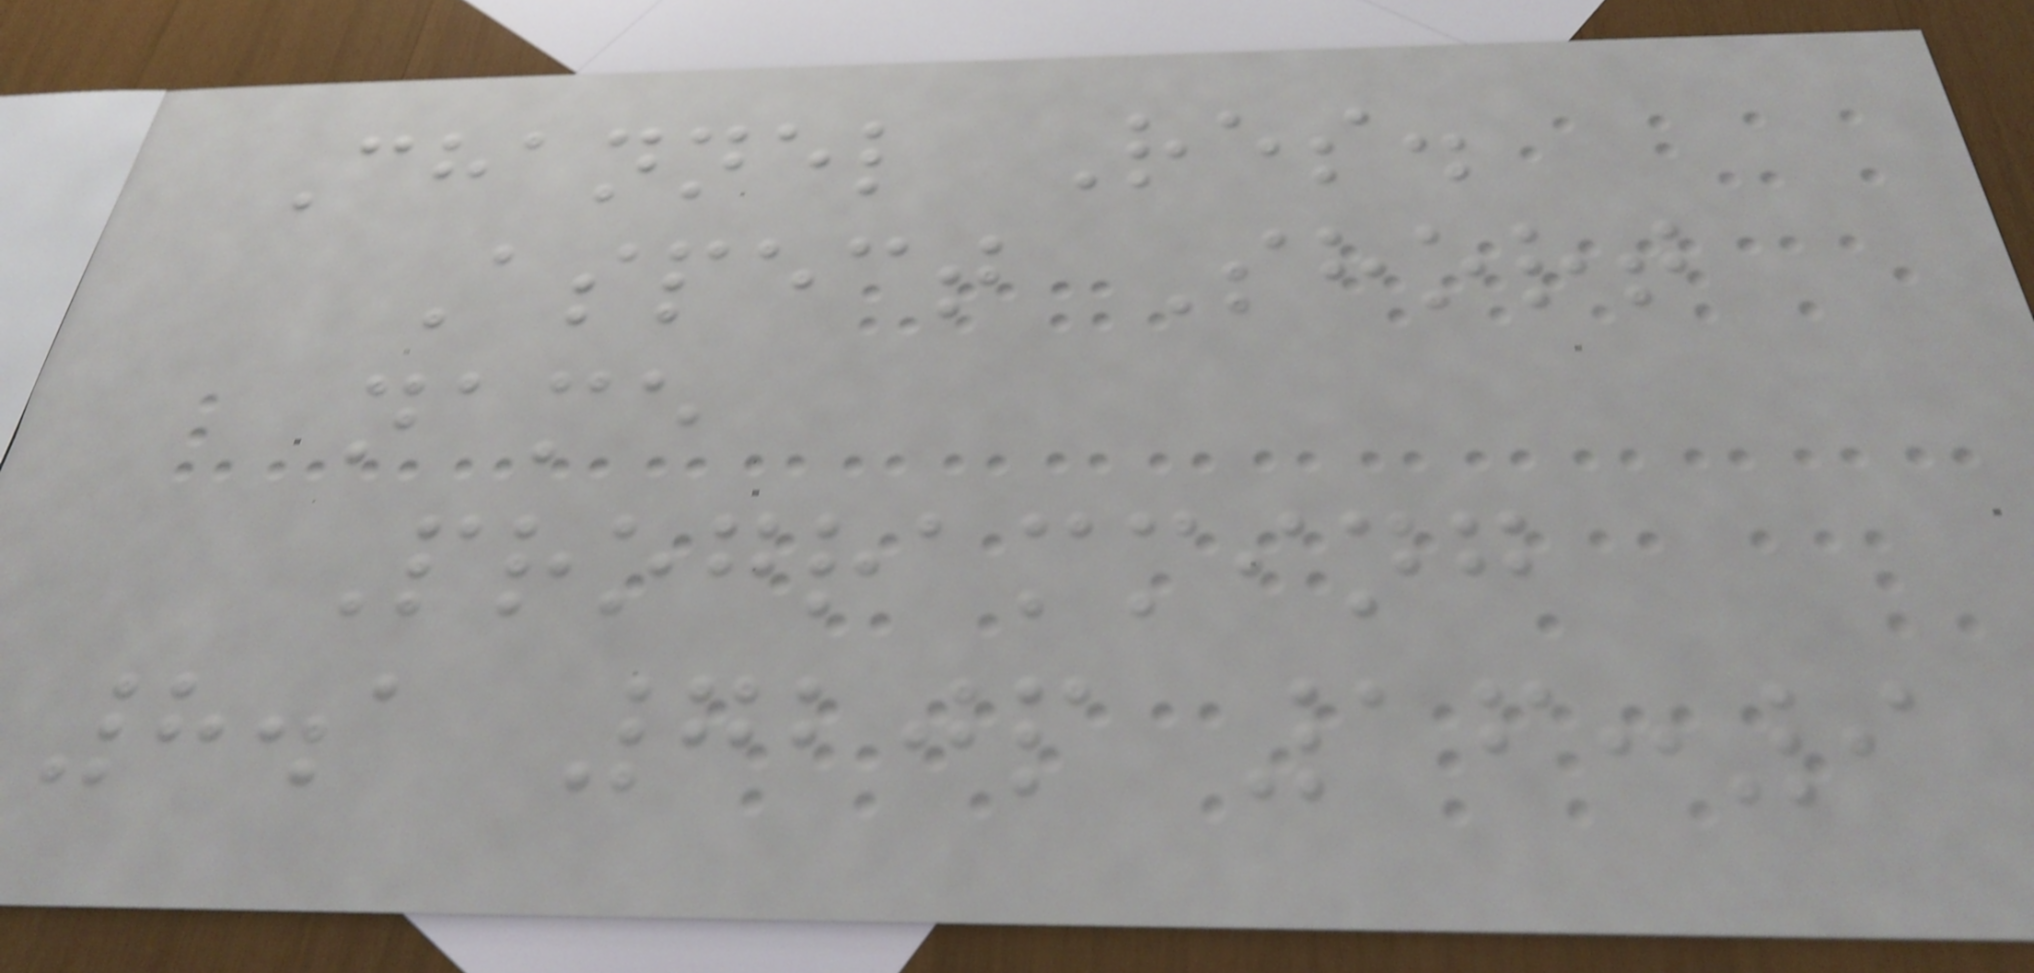Channel Res.
Aspect Short
name
Programming
8.1 720p 16:9
